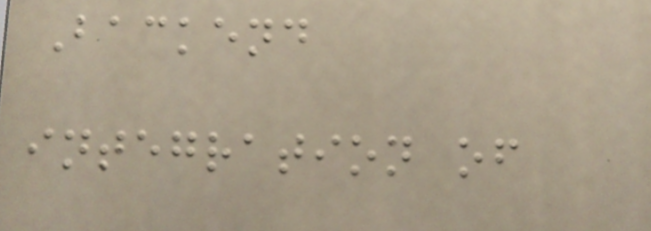Backend
integration of
